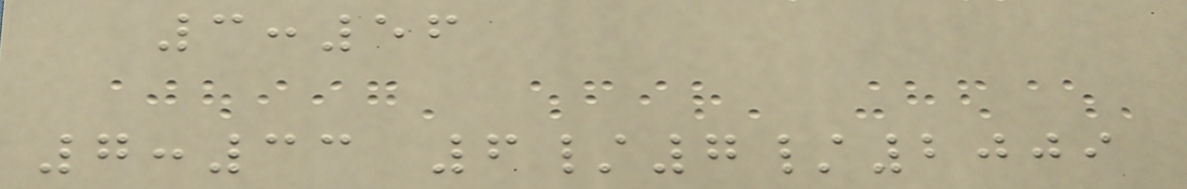3:56
7:33 6/7/2009
